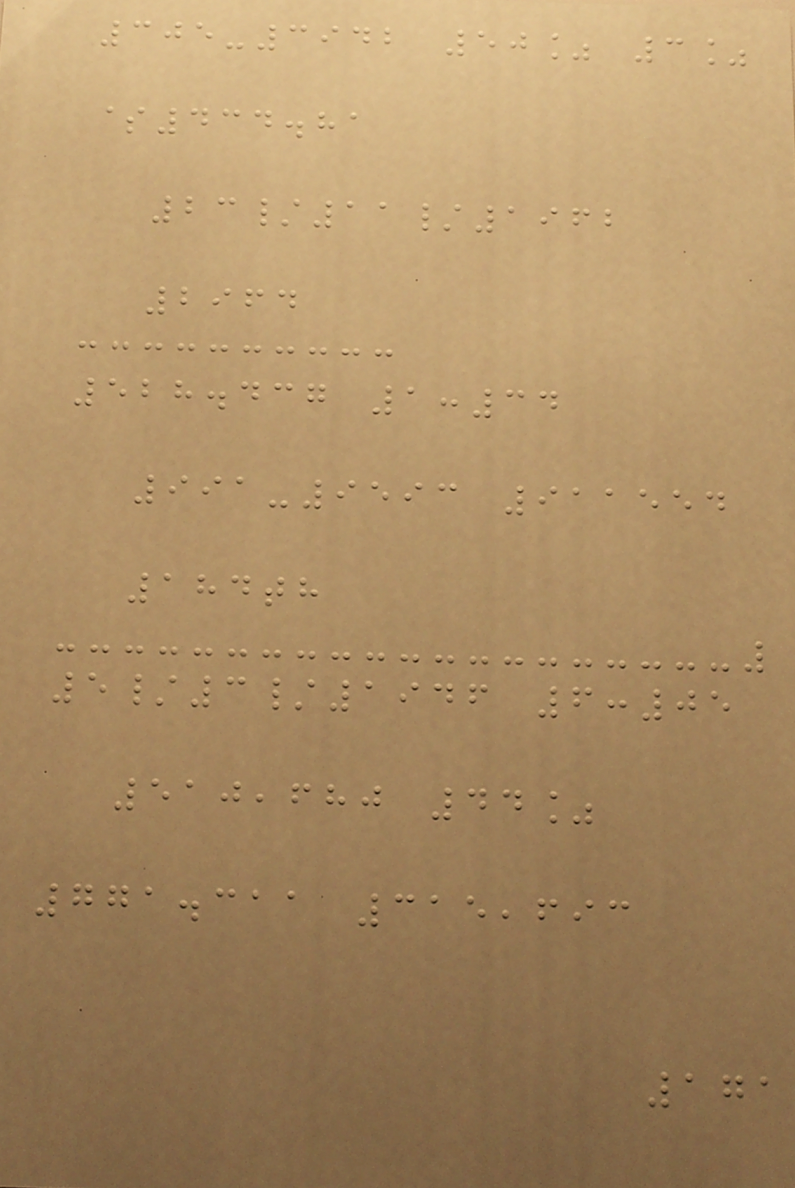305-3942 50% 3%
$434.81
23/11/1962
2964
528.437 1:34
991-9593 911554
184th
5/3/1946 6:05
510,680 44%
771.311 315,693
171
